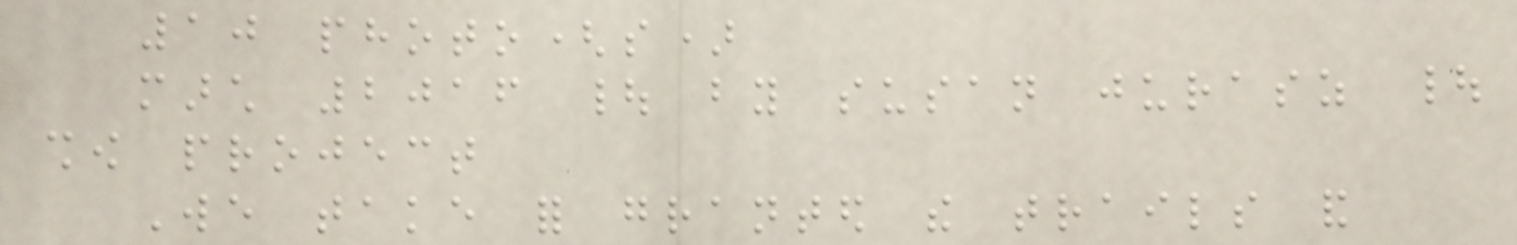10 photo(s)
march 2016 | by susan jurasz |
show project
We take for granted the trails and
